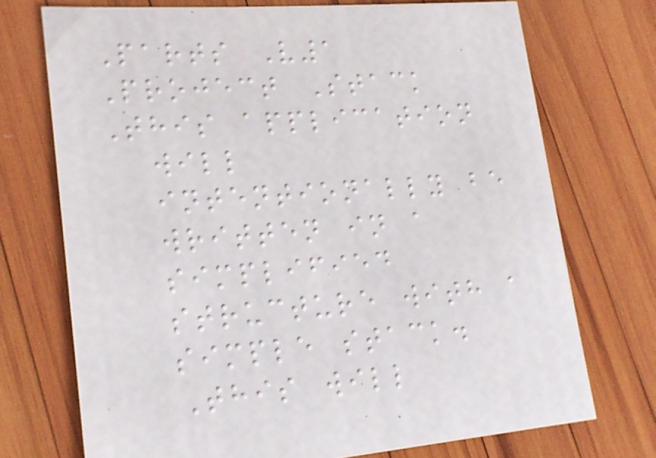Parts V1
Project Stack
This application
will
intentionally be
written in a
simplified
structure with a
simple stack.
This will
